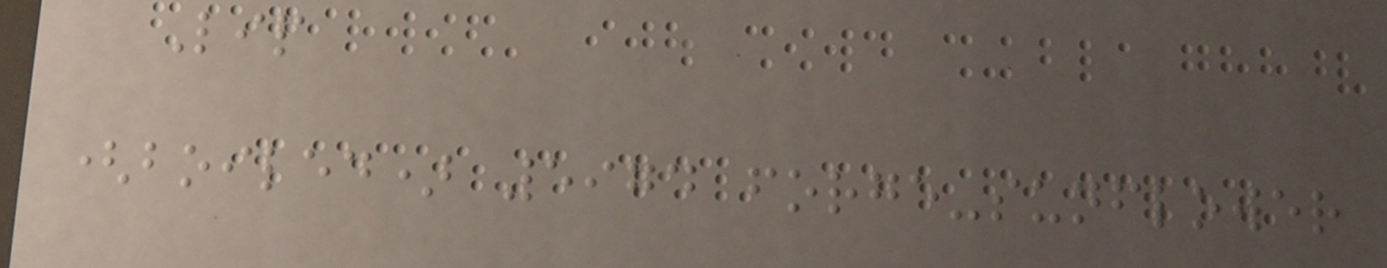Lip
(boiled) 5974 forge-sunflower
